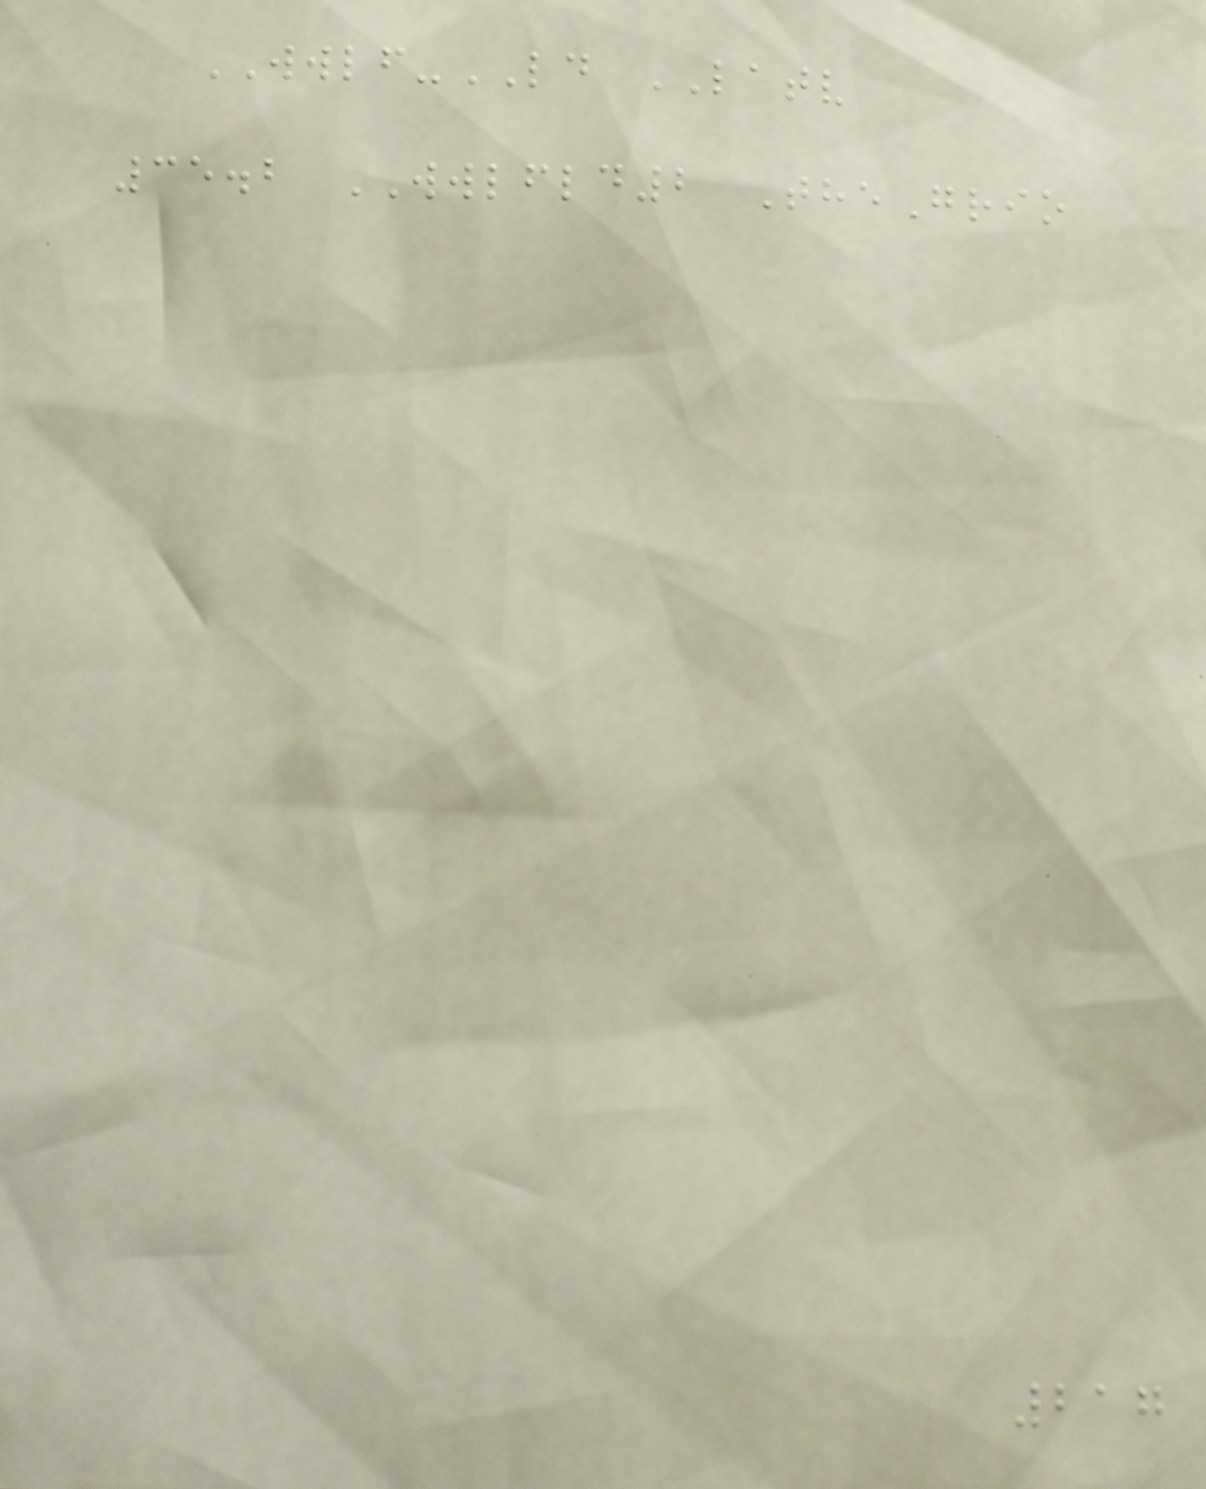WWLF-LD LATV
35.2 WWLFLD2 TheGrio
217
